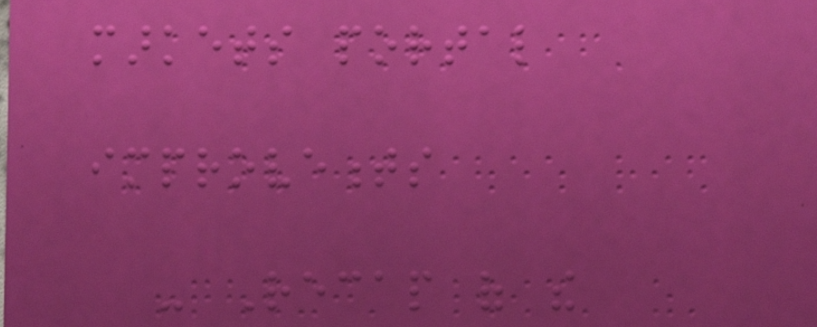markets portal
improvements
- Recap of the
